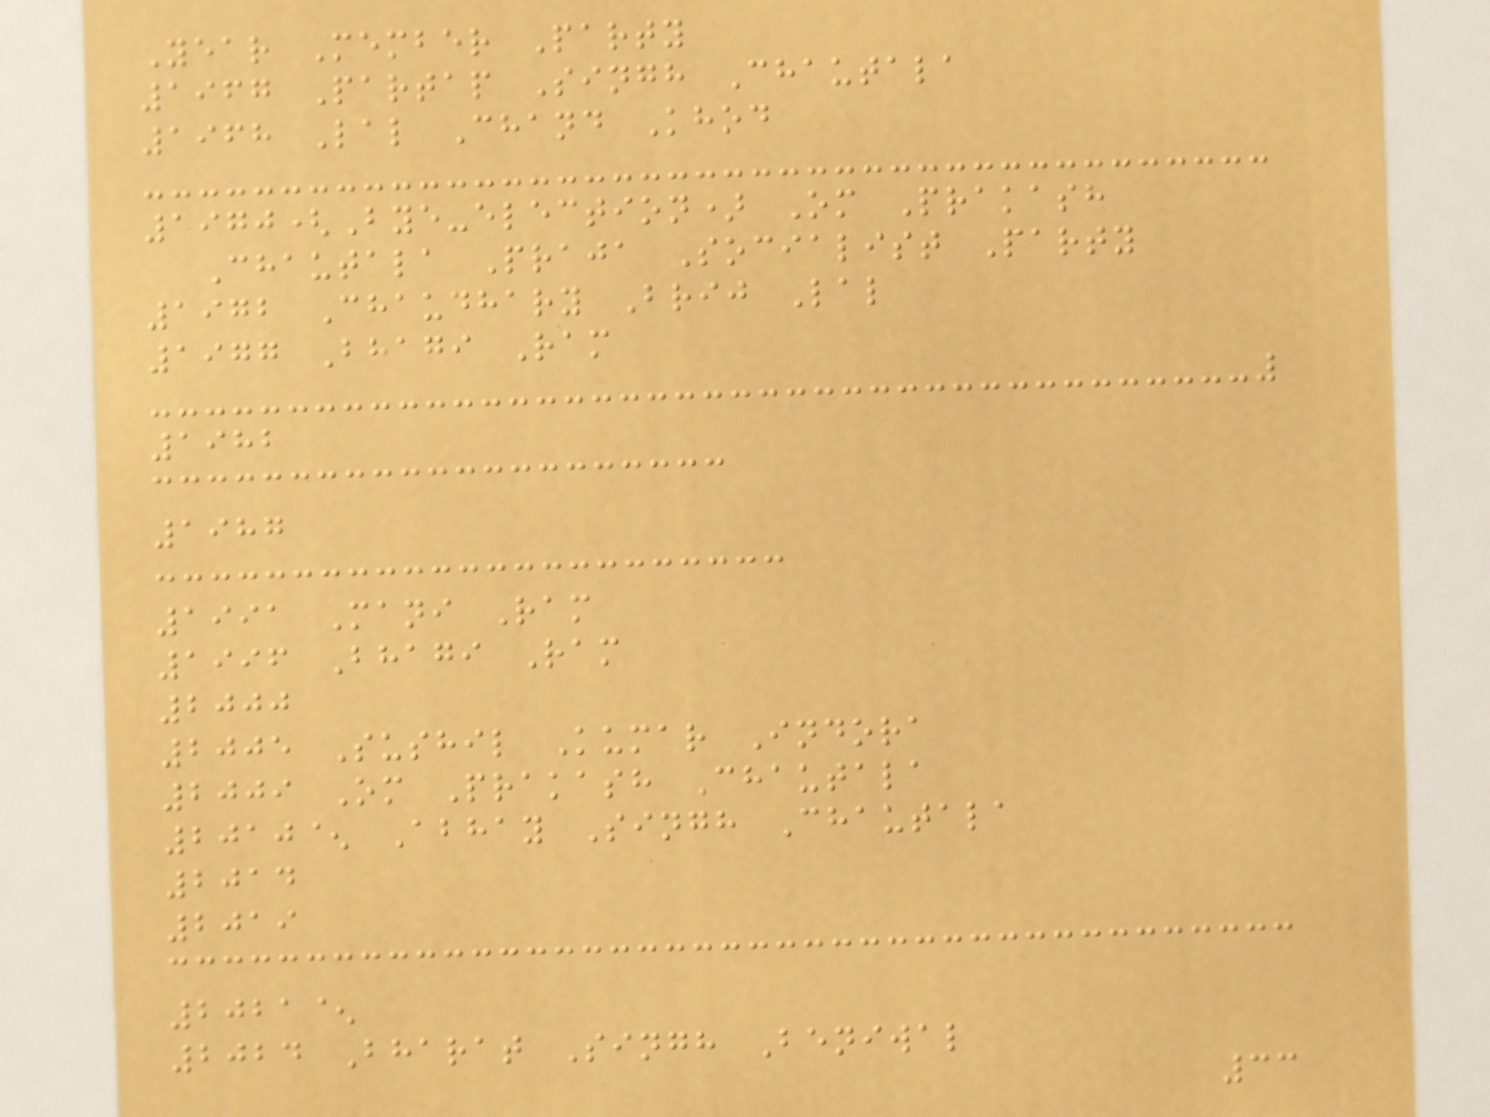Year Member Party
1967 Partap Singh Chautala
1968 Lal Chand Khod
1970(Bye-election) Om Prakash
Chautala Praja Socialist Party
1972 Chaudhary Brij Lal
1977 Bhagi Ram
1982
1987
1991 Mani Ram
1996 Bhagi Ram
2000
2005 Sushil Kumar Indora
2009 Om Prakash Chautala
2010^ Abhay Singh Chautala
2014
2019
2021^
2024 Bharat Singh Beniwal
33
